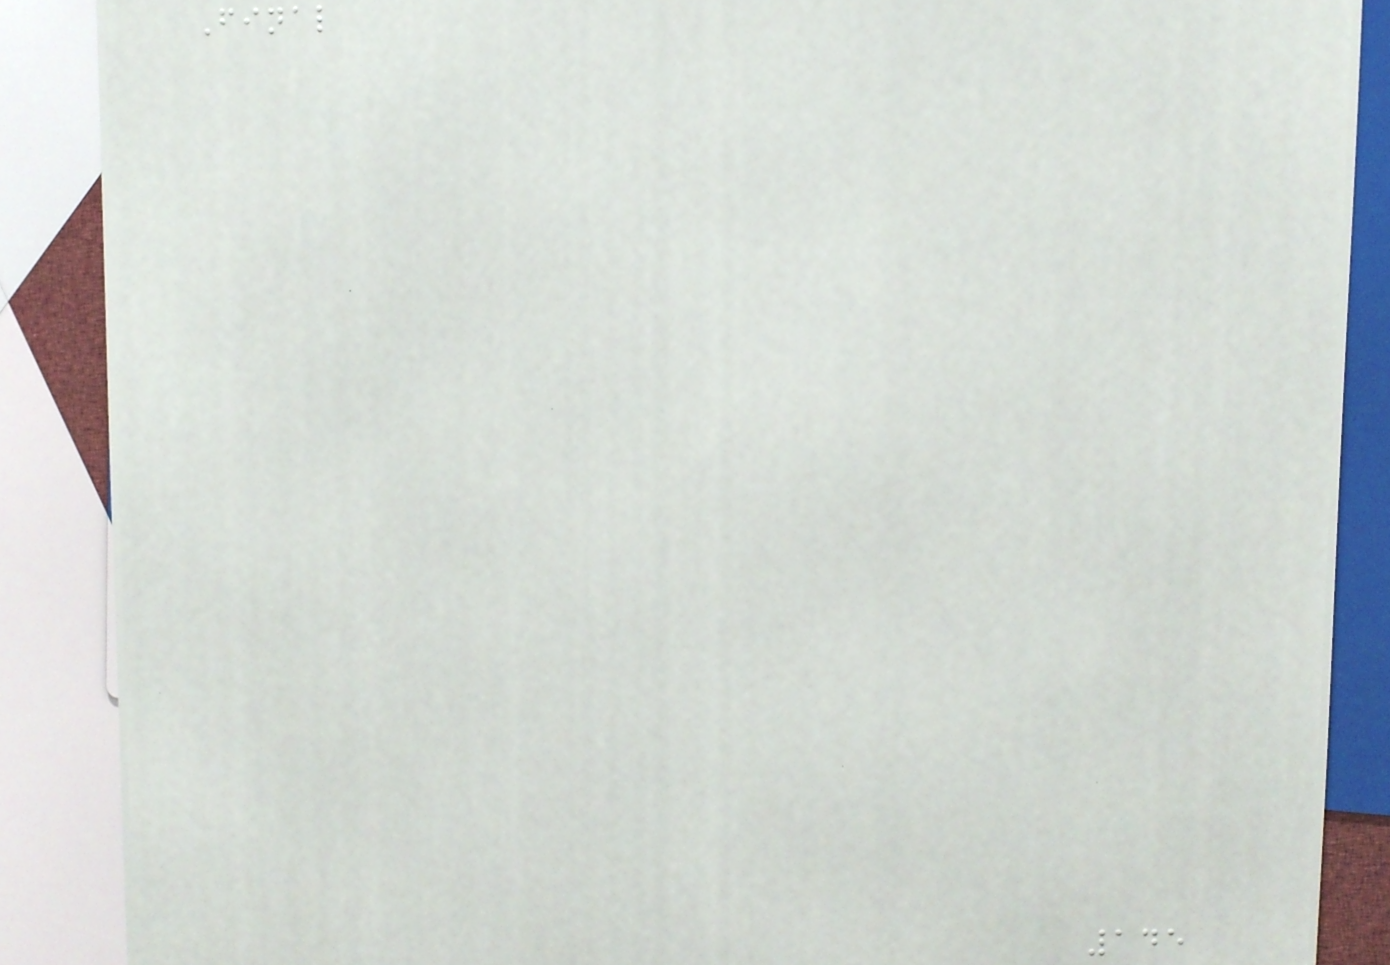Final
145
